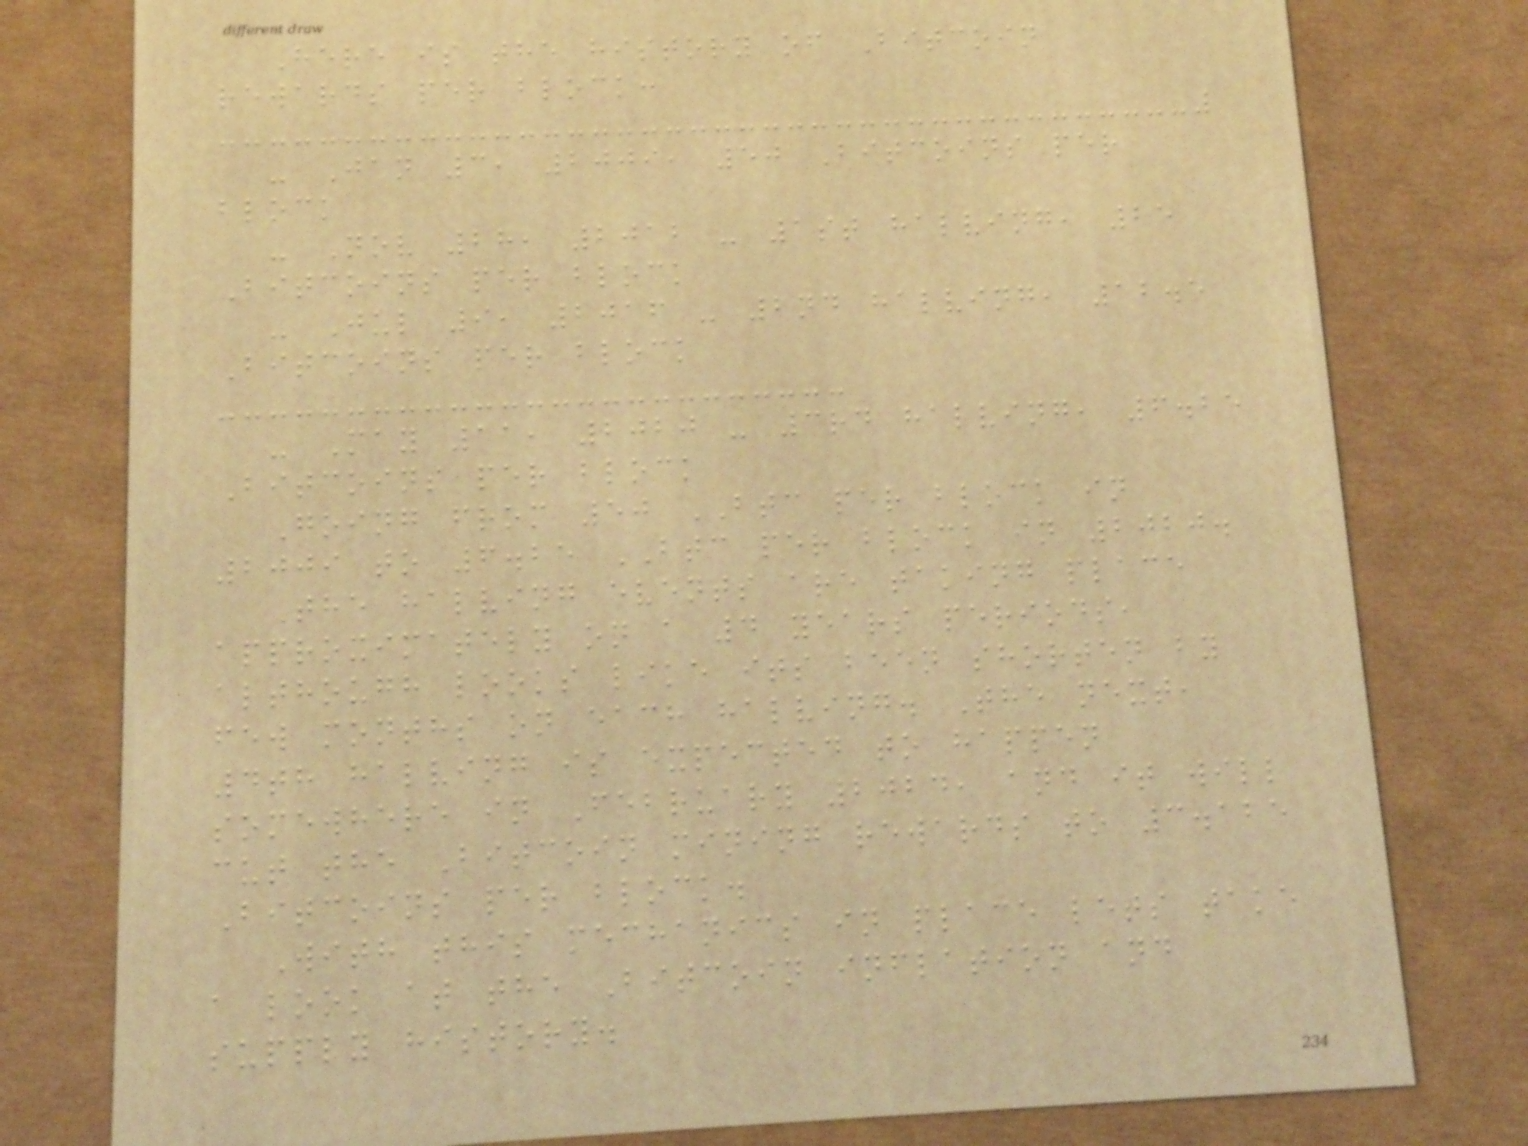Here is the history of Bitcoin
rewards per block:
- Jan 3, 2009, 50 Bitcoins per
block
- Nov 28, 2012 - 1st halving, 25
Bitcoins per block
- Jul 9, 2016 - 2nd halving, 12.5
Bitcoins per block
- May 11, 2020 - 3rd halving, 6.25
Bitcoins per block
Going from 50 BTC per block in
2009 to 6.25 BTC per block in 2020.
The halving events are taking place
approximately on a 4 years periods,
although looks like its been shorten by
few months on each halving. The next,
4th halving is expected to happen
somewhere in February 2024, and it will
cut the Bitcoin mining rewards to 3.125
Bitcoins per block.
With this mechanics in place lets take
a look at the Bitcoin inflation and
supply history.
